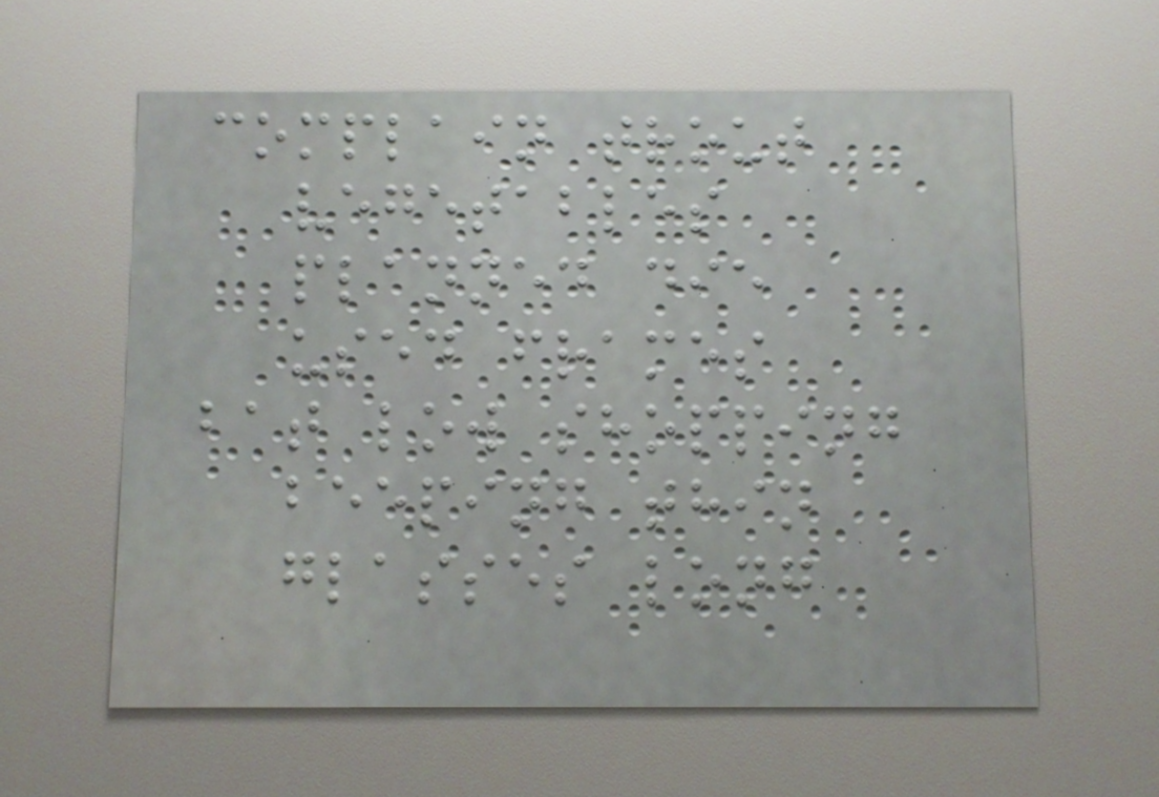complain trout
vegetables
planned die
used frames
bat low shopping
beeping thin
glasses long
